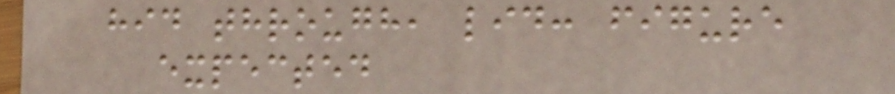hid through, lid: figure
expected
